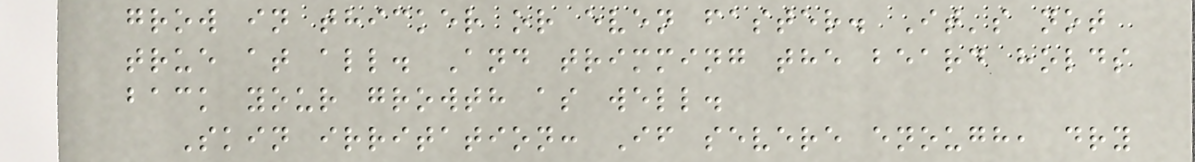grow in thicker or even faster. It's not
true at all. And trimming the beard holds
back your growth as well.
Skin irritation: If severe enough, dry
